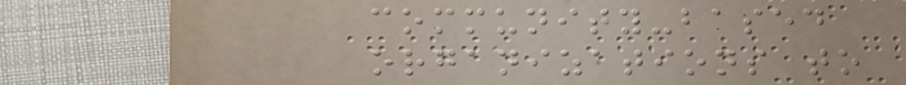community-based
organizations to
